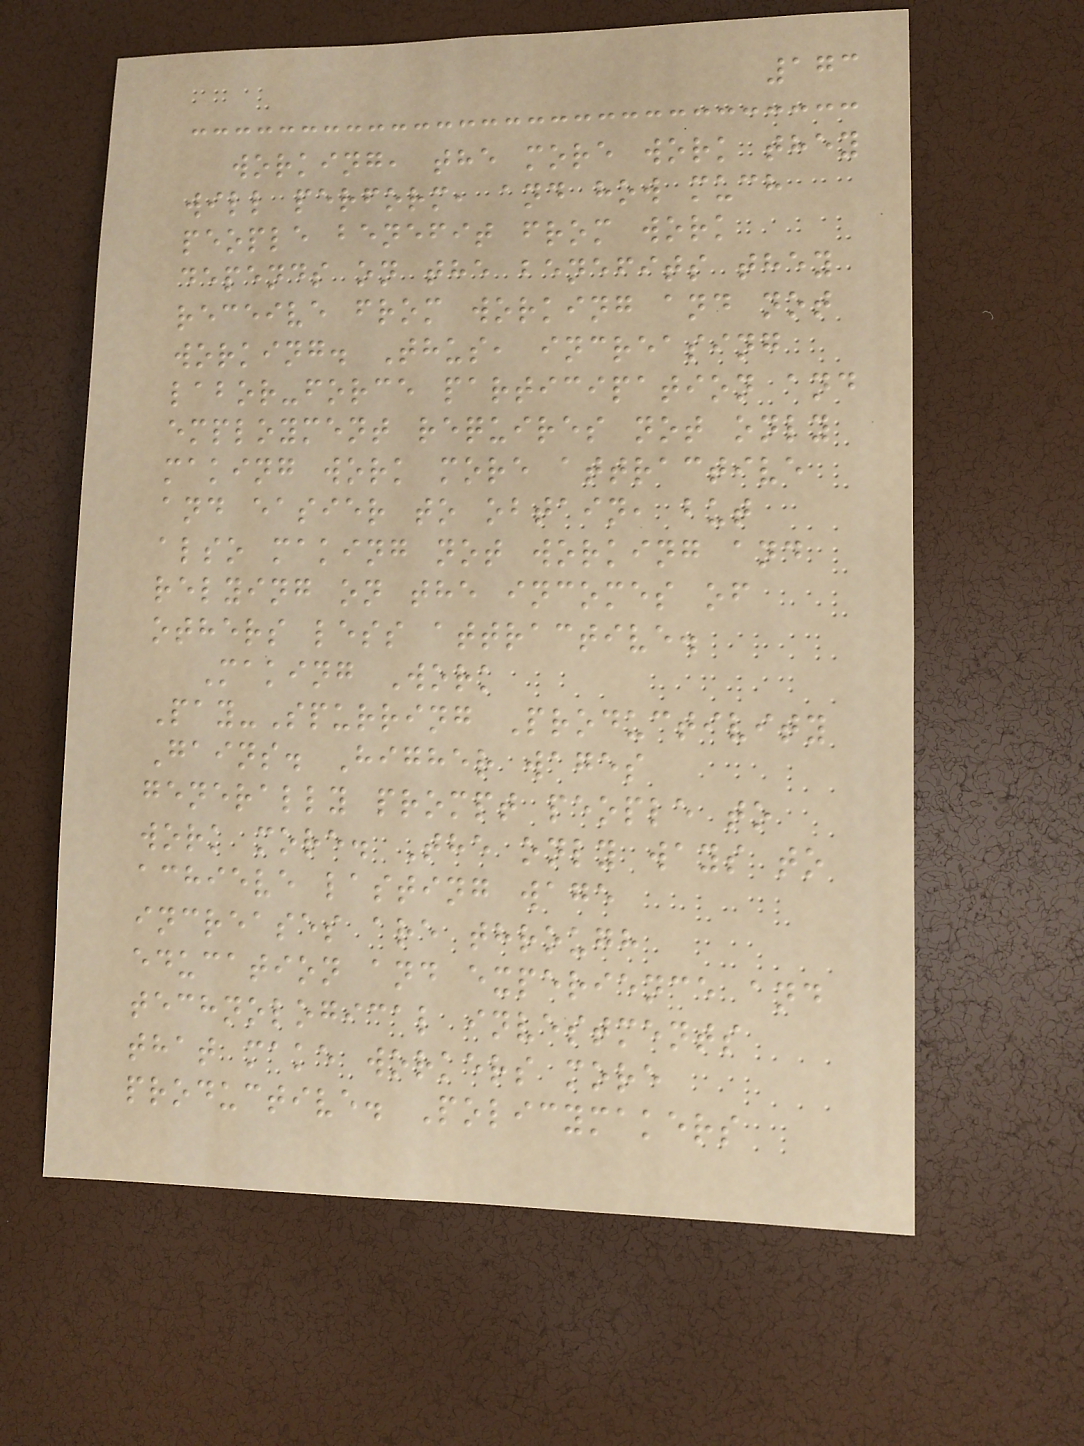173
working, the more work they
will perform, and how much
people benefit from work
depends on the benefits they
receive from working and not
working. Thus, increasing
labor-force participation and
employment requires not only
making work more attractive
and easier to obtain, but
also making not working and
relying on the incomes of
others less attractive.
Making Work
Pay-Spurring Productivity
Gains. Higher wages
generally prompt people to
work more. The only ways to
achieve lasting wage
increases are through
education and experience and
technological investments
that make workers more
productive. Policymakers
